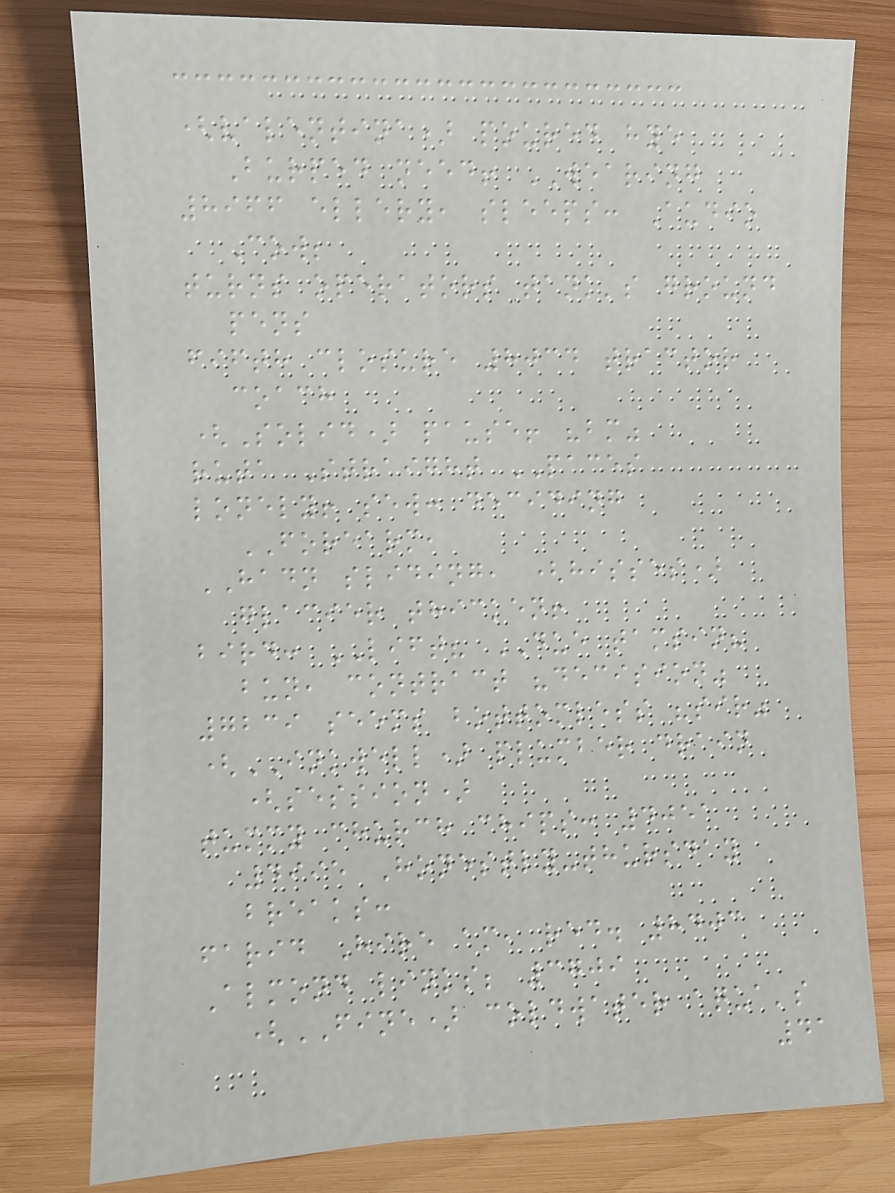(valentina) poured hye
Burped need! WEARING
8966 ellery, sleeps: Audio
Cow;
turns operators tank's ground
pens
fifth closure 8034 tractor
coach
(Solid) pause! "bm"
ruta Straight PACES
lonely! sew: deciding
FOREARM,
HADN sliding, (hisses)
glacier thicken!
bird: LIFT? DUE tamsin?
bun, contract "decision"
7239 seems bottomless "sir"
(INKWELL) plumber drain
(session)
tummy church chips: 4051
4995 Honestly-thursday
breaks:
farid Hire am, red. 8403
Almond links; 3709
(FINE) coldwater aqua's
41
